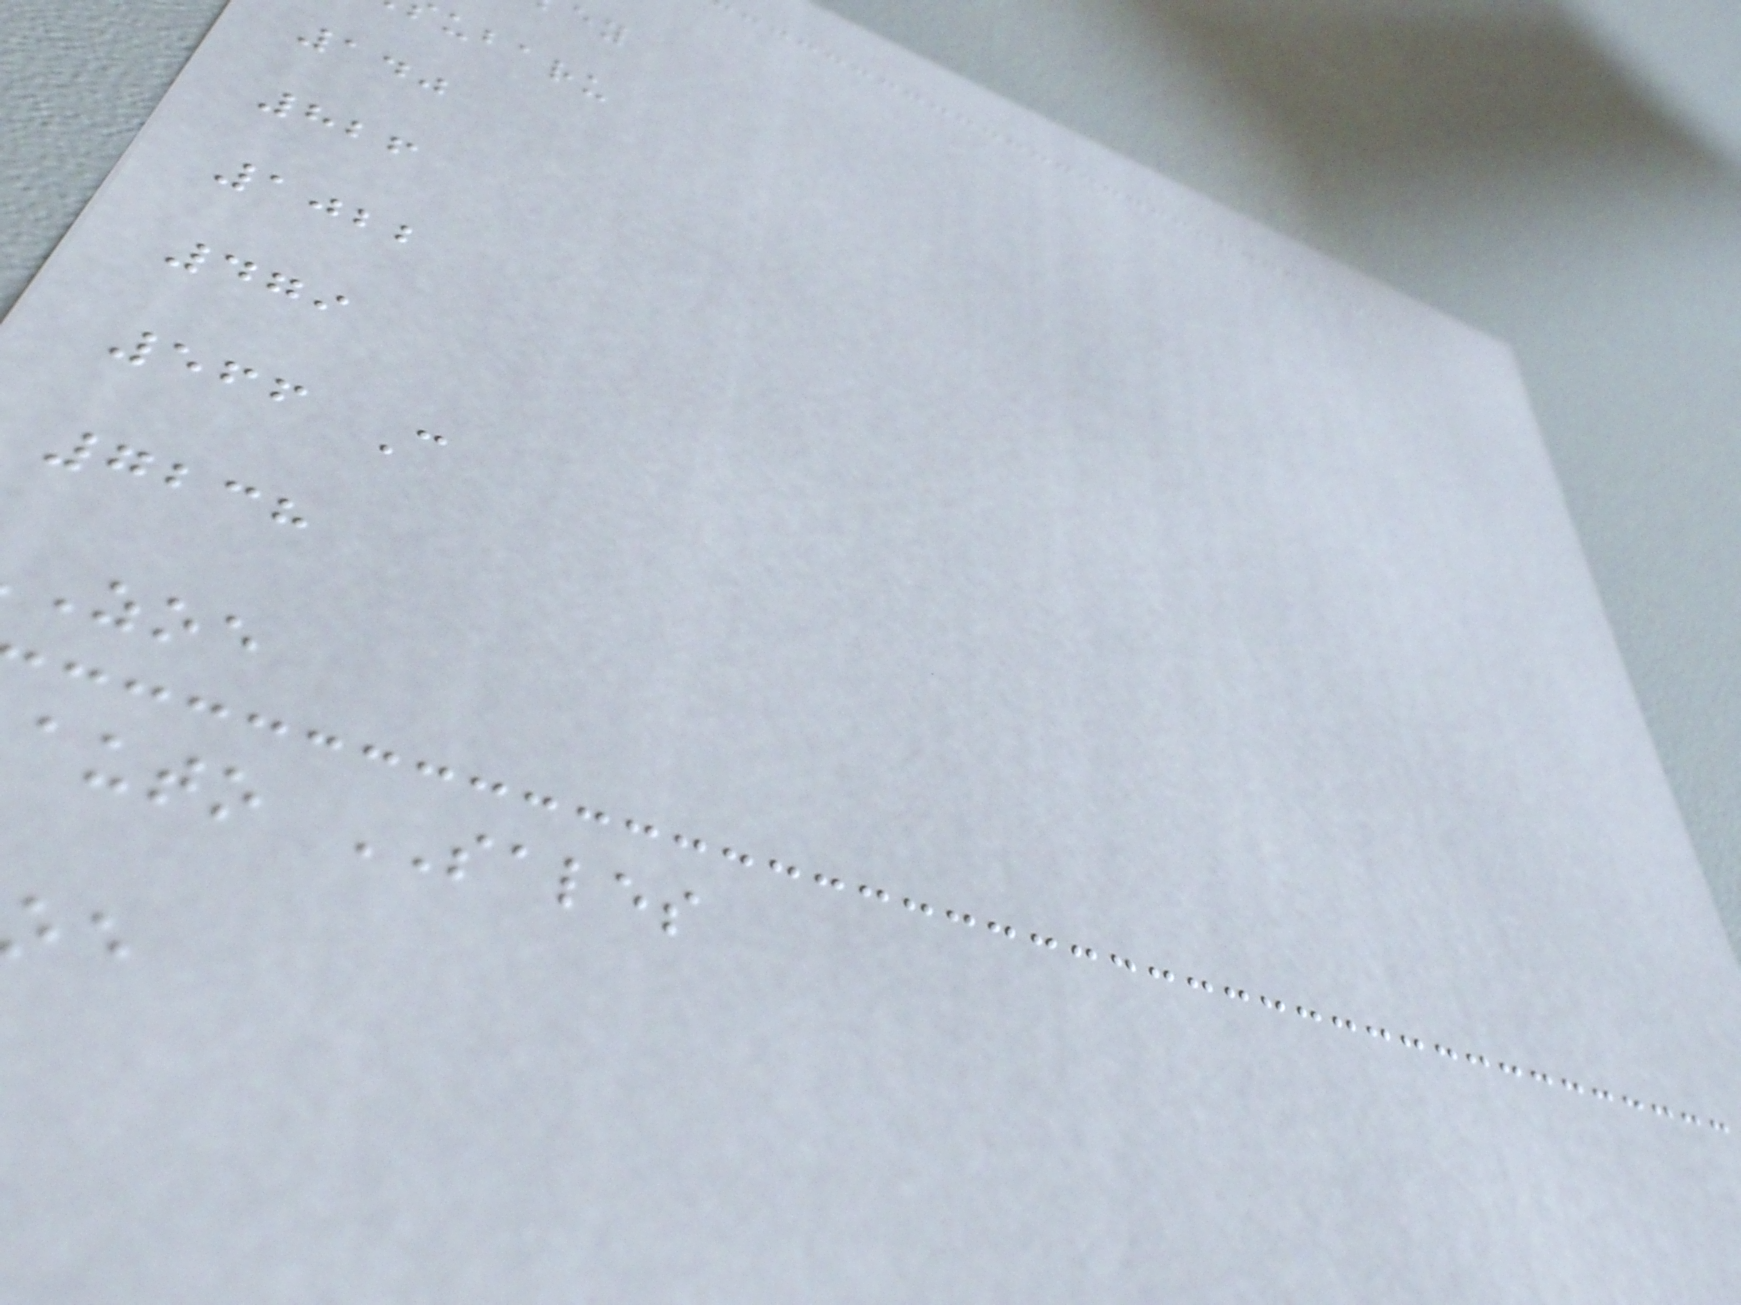ubaru
140
826
1022
479
566 C
7238
auto SALES
